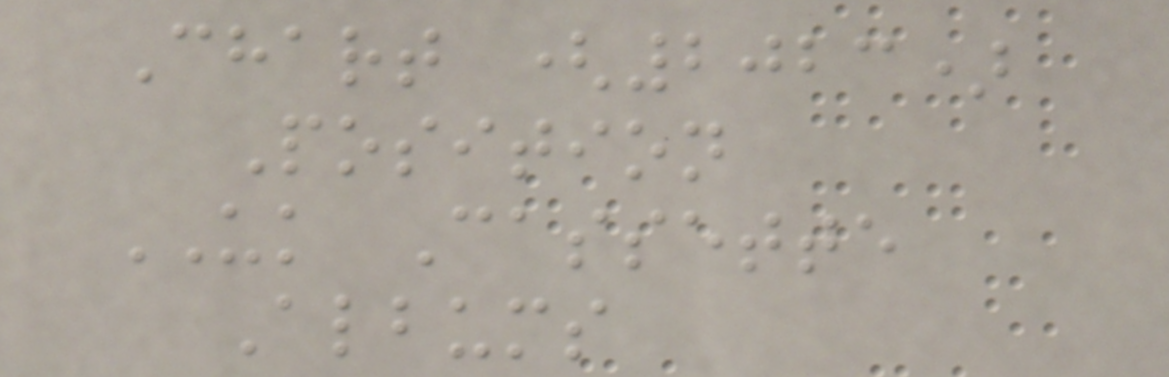Chart (2023)
Position
UK Cassette
Albums
